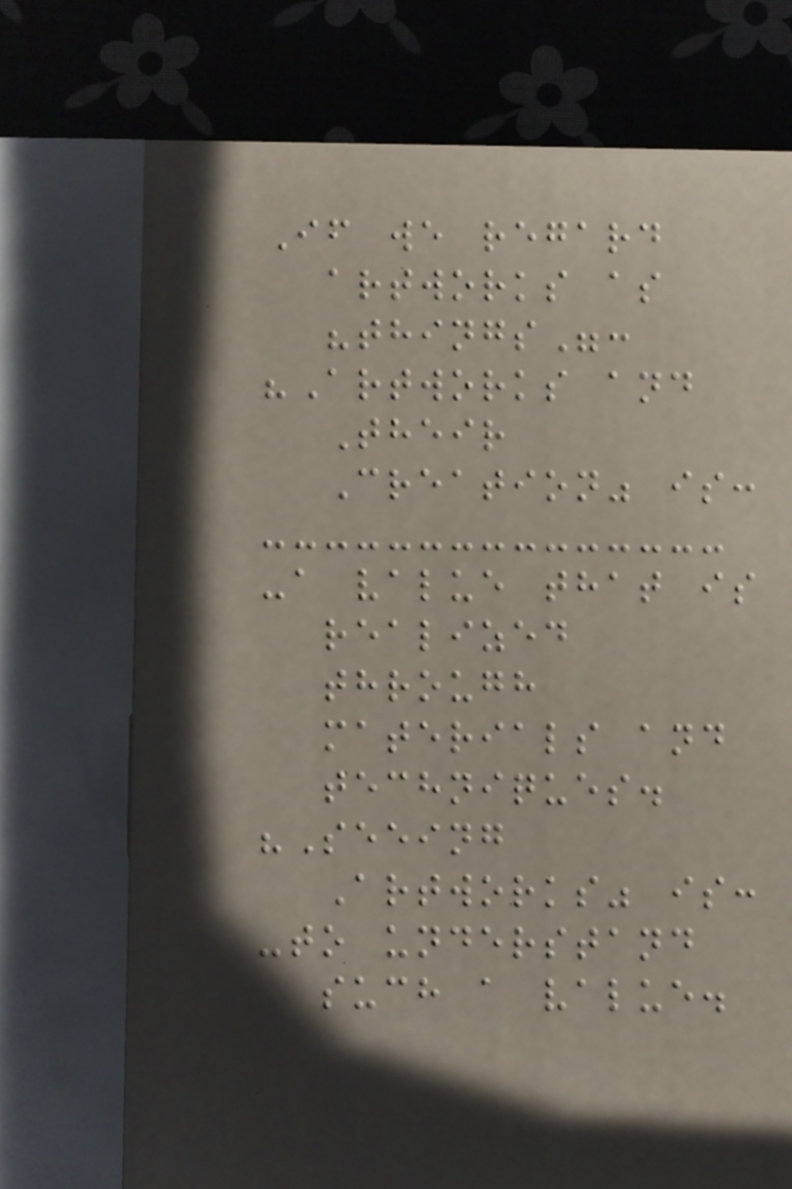If we regard
artworks as
"things":
"Artworks and
Their
Creation" is:
-a value that is
realized
through
materials and
techniques.
"Seeing
Artworks" is:
-to understand
such a value.
